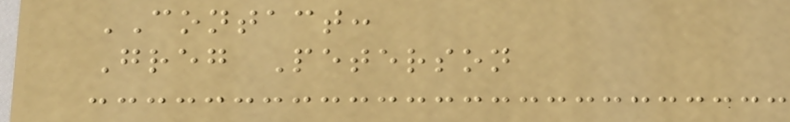CONTACT:
Greg Peterson
